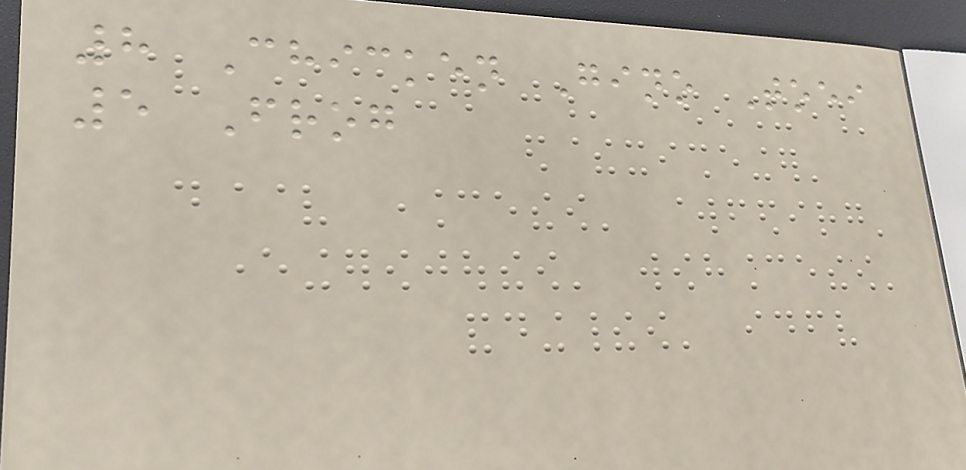8 Chicken Gino Toei
5 Frog
